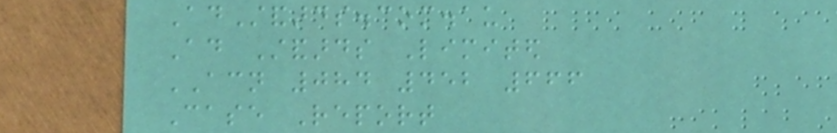AdStandards.com.au
Ad Standards Limited
ACN 084 452 666
Case Report
